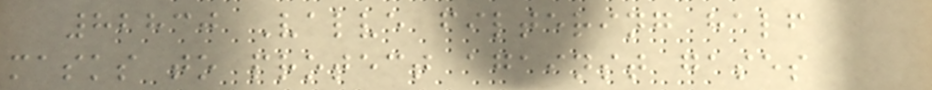82830 Valve filtering half
masks to protect against gases
